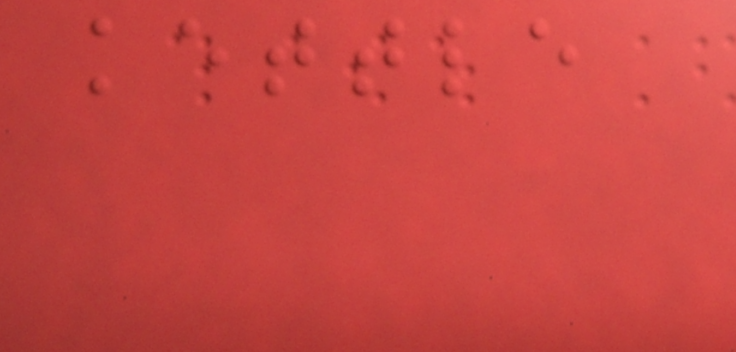kettle
